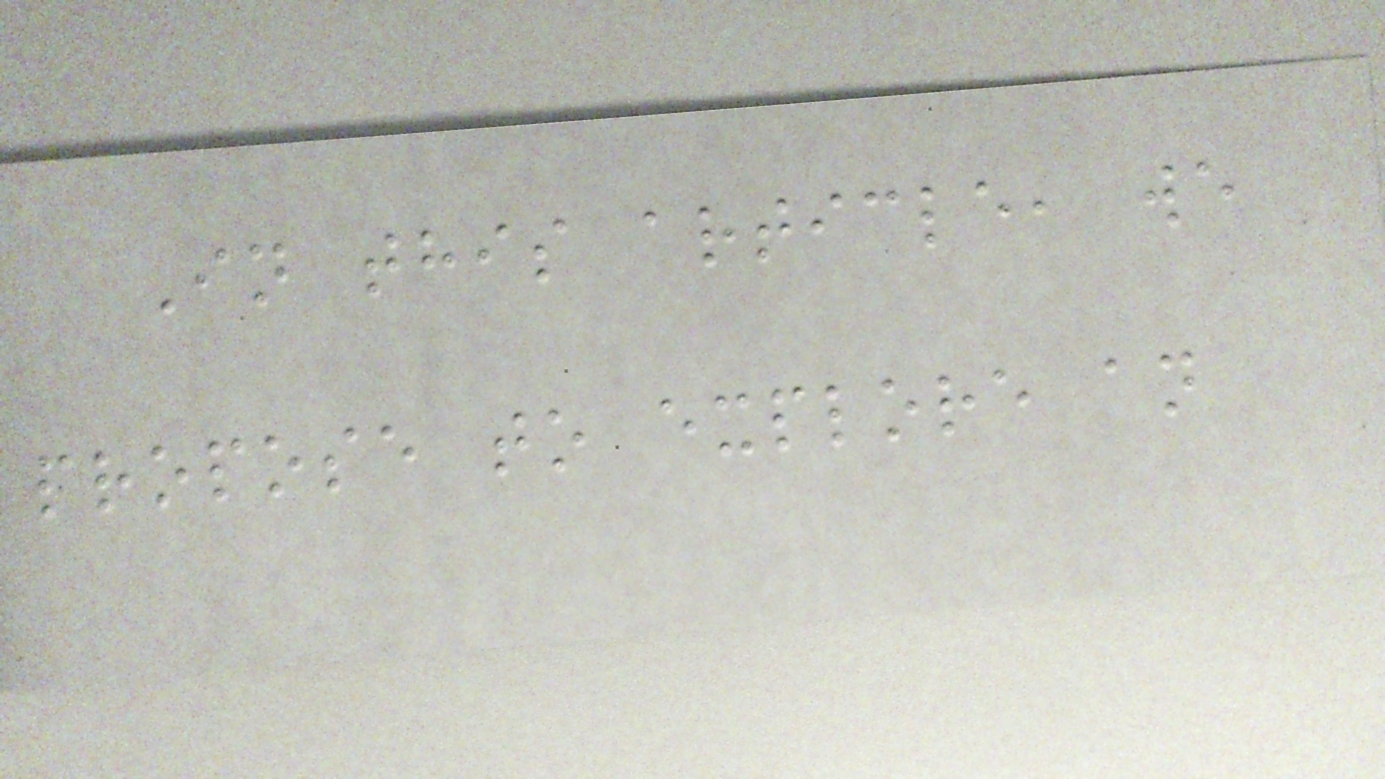In this article, we
propose to explore an
